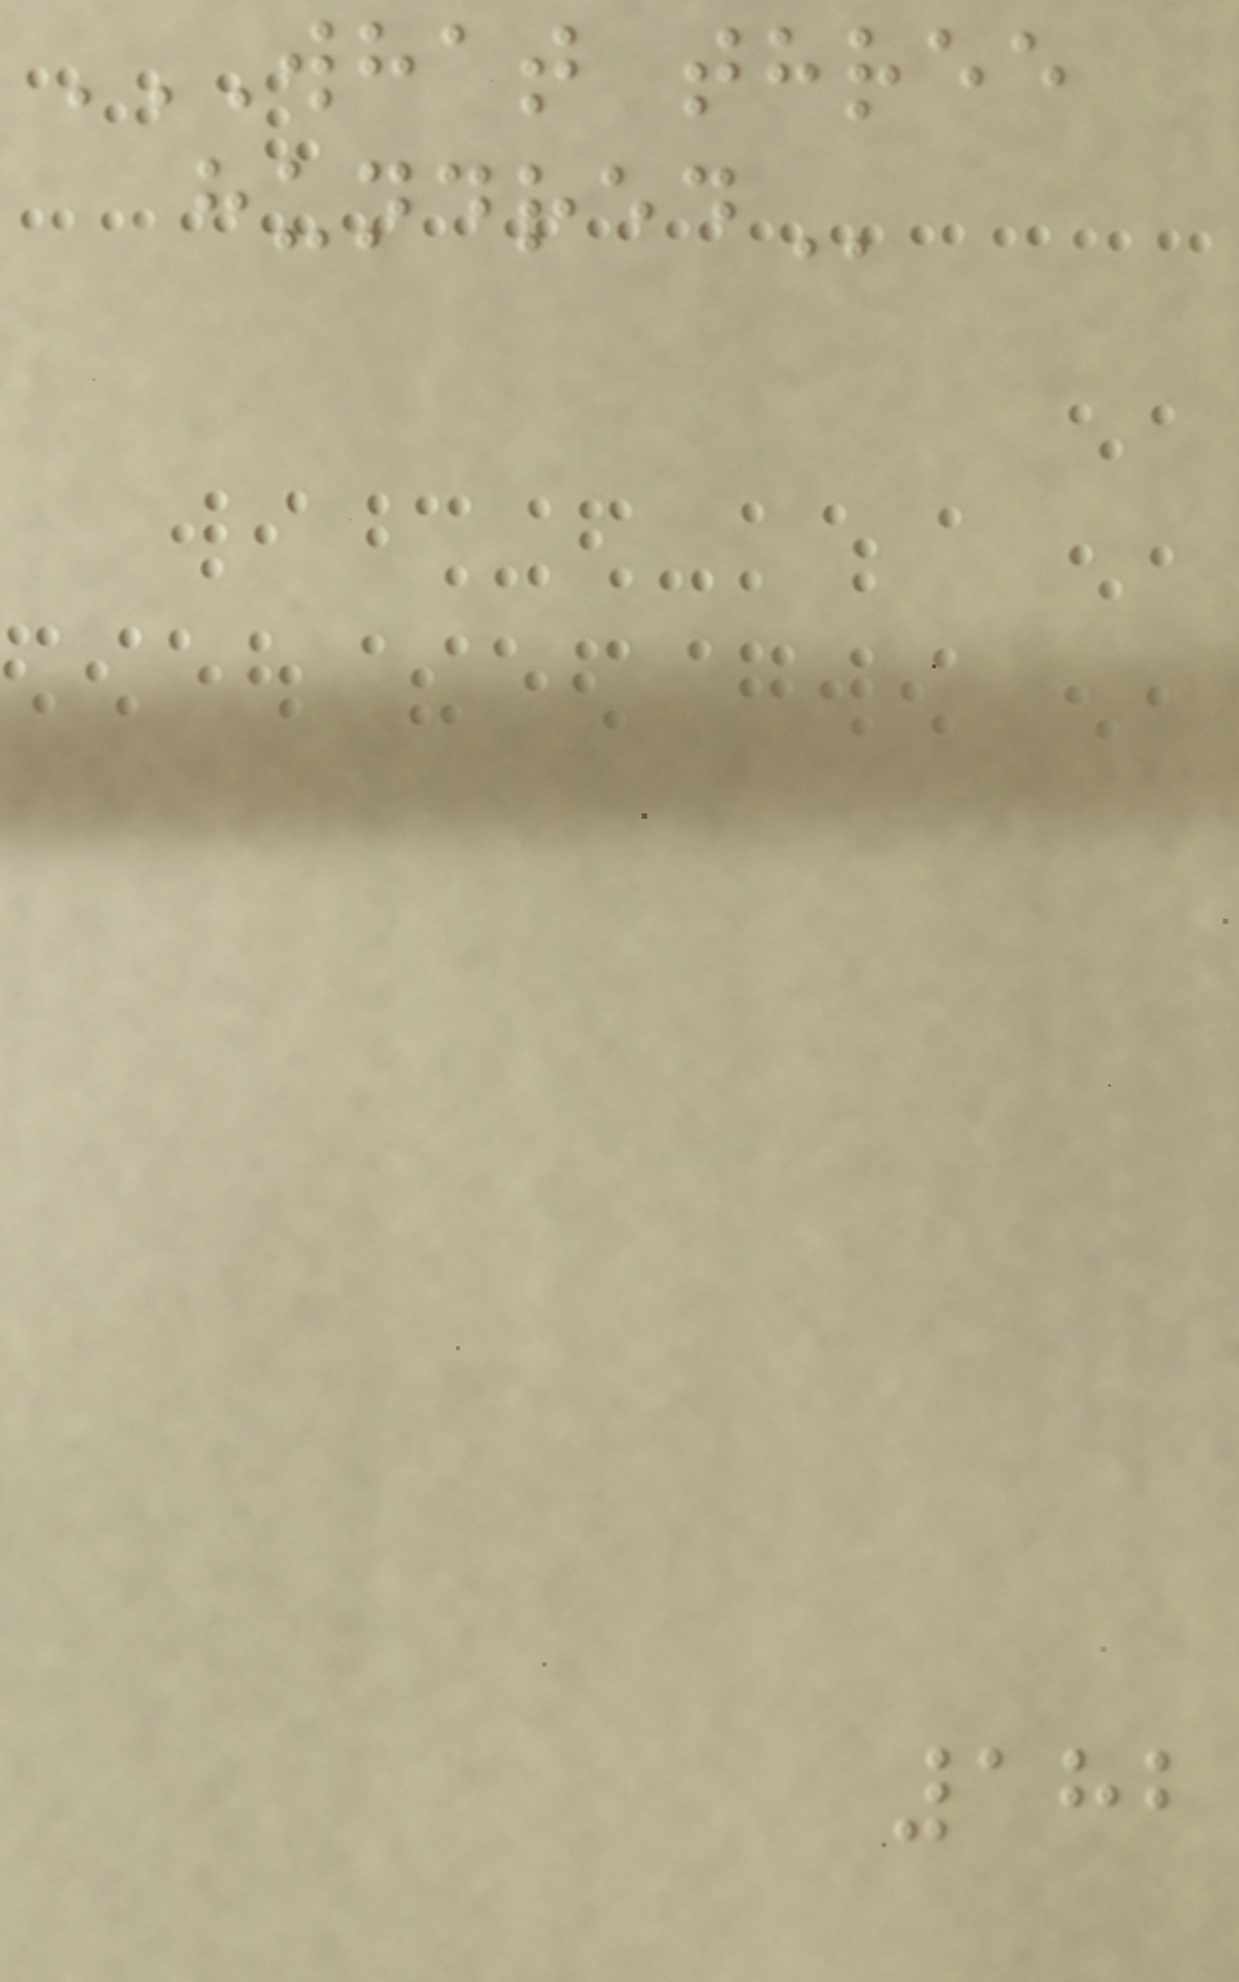WHAT THREE
HUNDRED
182
